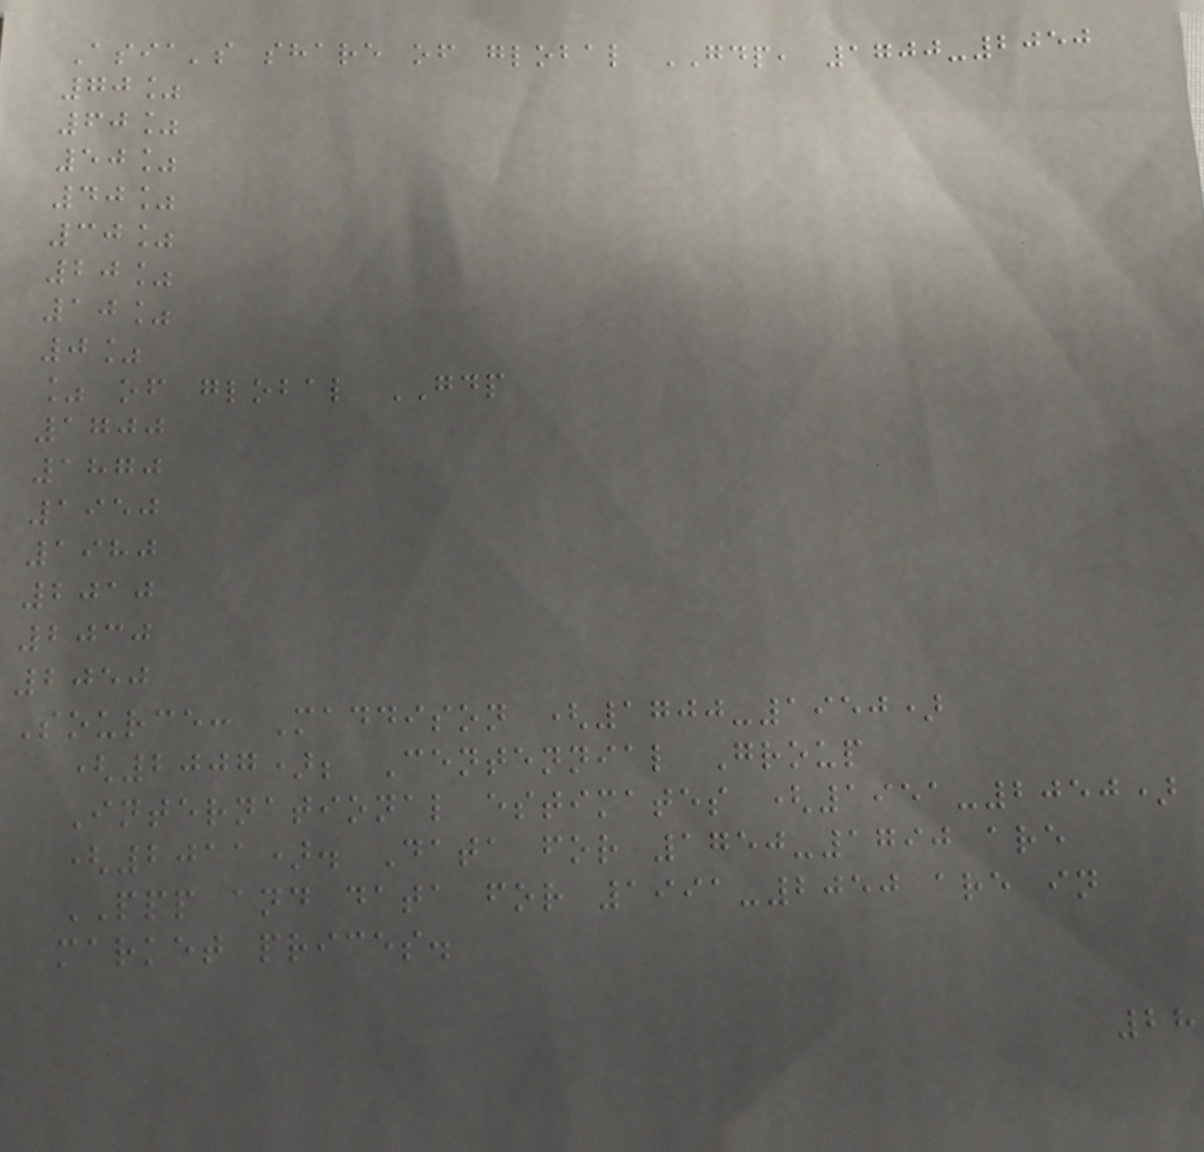Asia's share of global GDP, 1700-2050
70%
60%
50%
40%
30%
20%
10%
0%
% of global GDP
1700
1870
1950
1980
2010
2030
2050
Source: Maddison (1700-1950)
(2007); Centennial Group
International estimates (1951-2050)
(2011). Data for 1750-1790 are
PPP and data for 1991-2050 are in
market prices.
28
